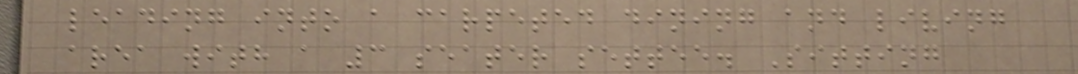leading into a carpeted dining and living
area with a 3 seater settee. Sitting
